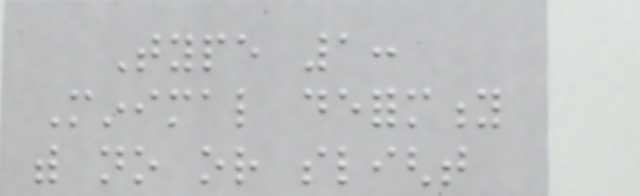Type 1:
Minimal deformity
with no or slight
